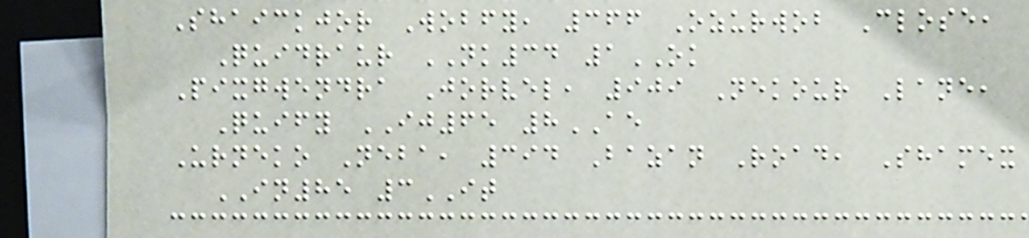Shaickjor Wobfy, 366 Ozurwob Close,
Quidraur NK34 1OK
Pixgwendra Jorvel, 909 Nekour Lane,
Quify IJ65 8AE
Urneko Neba, 394 Bazan Road, Shamex
IN85 3IT
